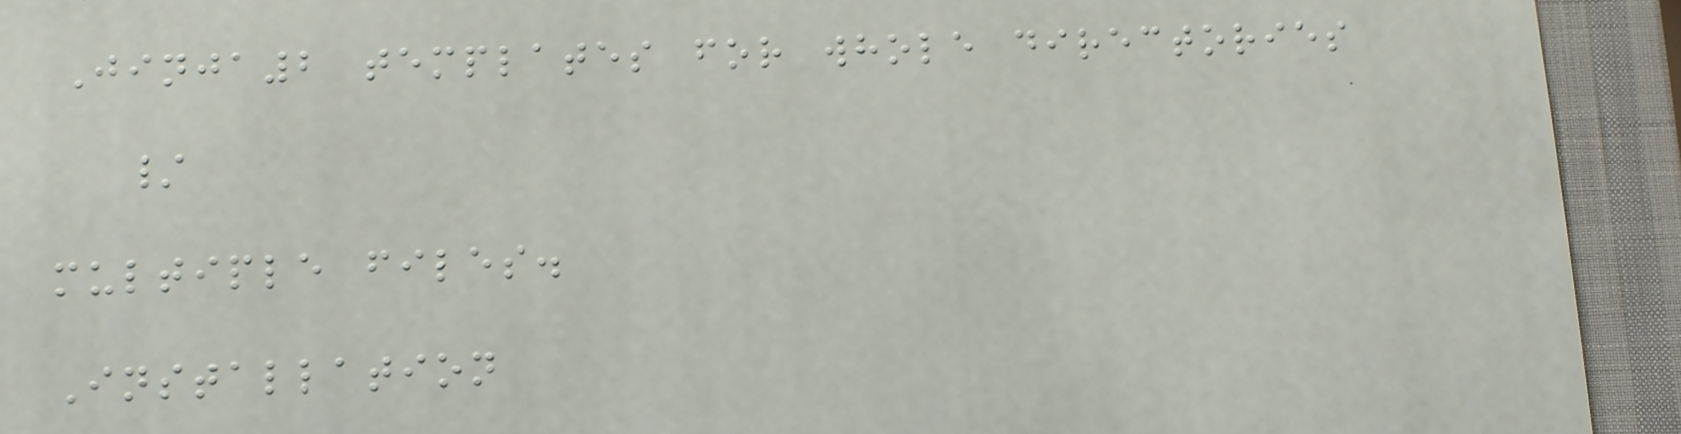Jinja2 templates for whole directories
/
multiple files.
Installation
